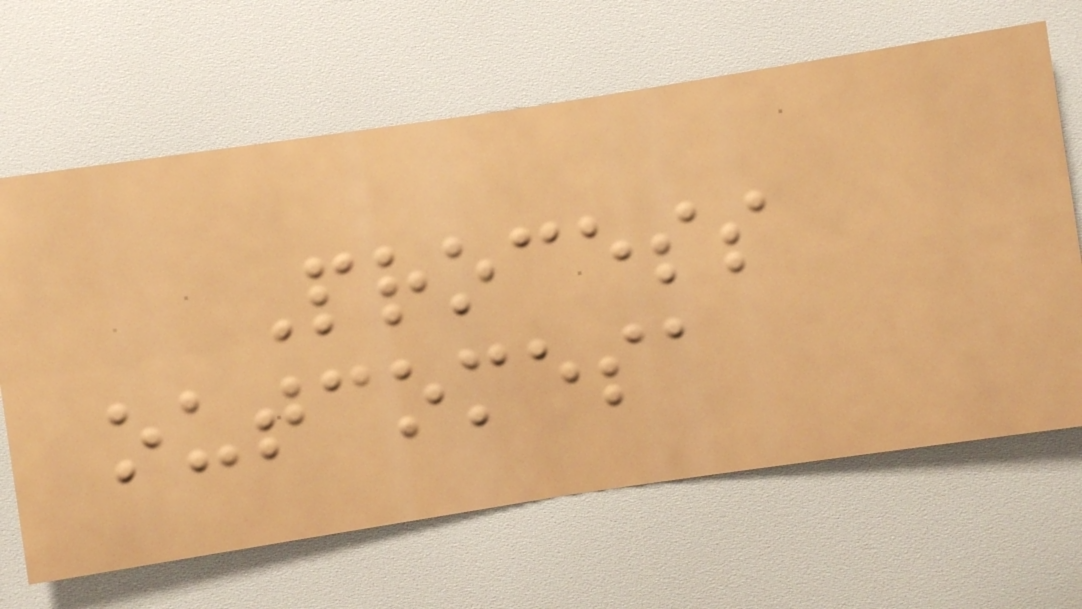Process
outcomesa
